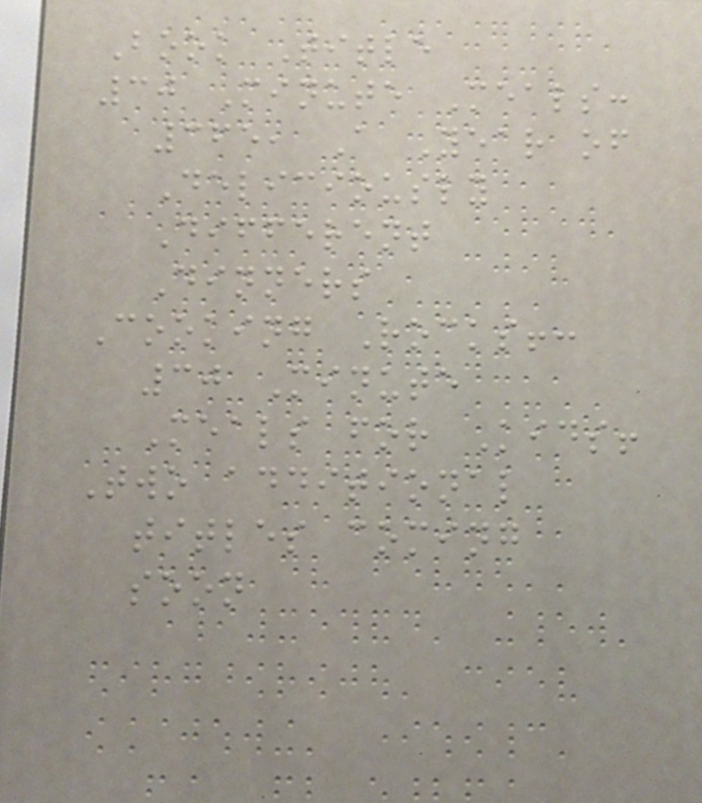Book Title
30 Minute Meals:
365, A Year of
Deliciously
Different
Dinners
Cooking Rocks!:
30 Minute
Meals for Kids!
Two additional
titles coming
soon
